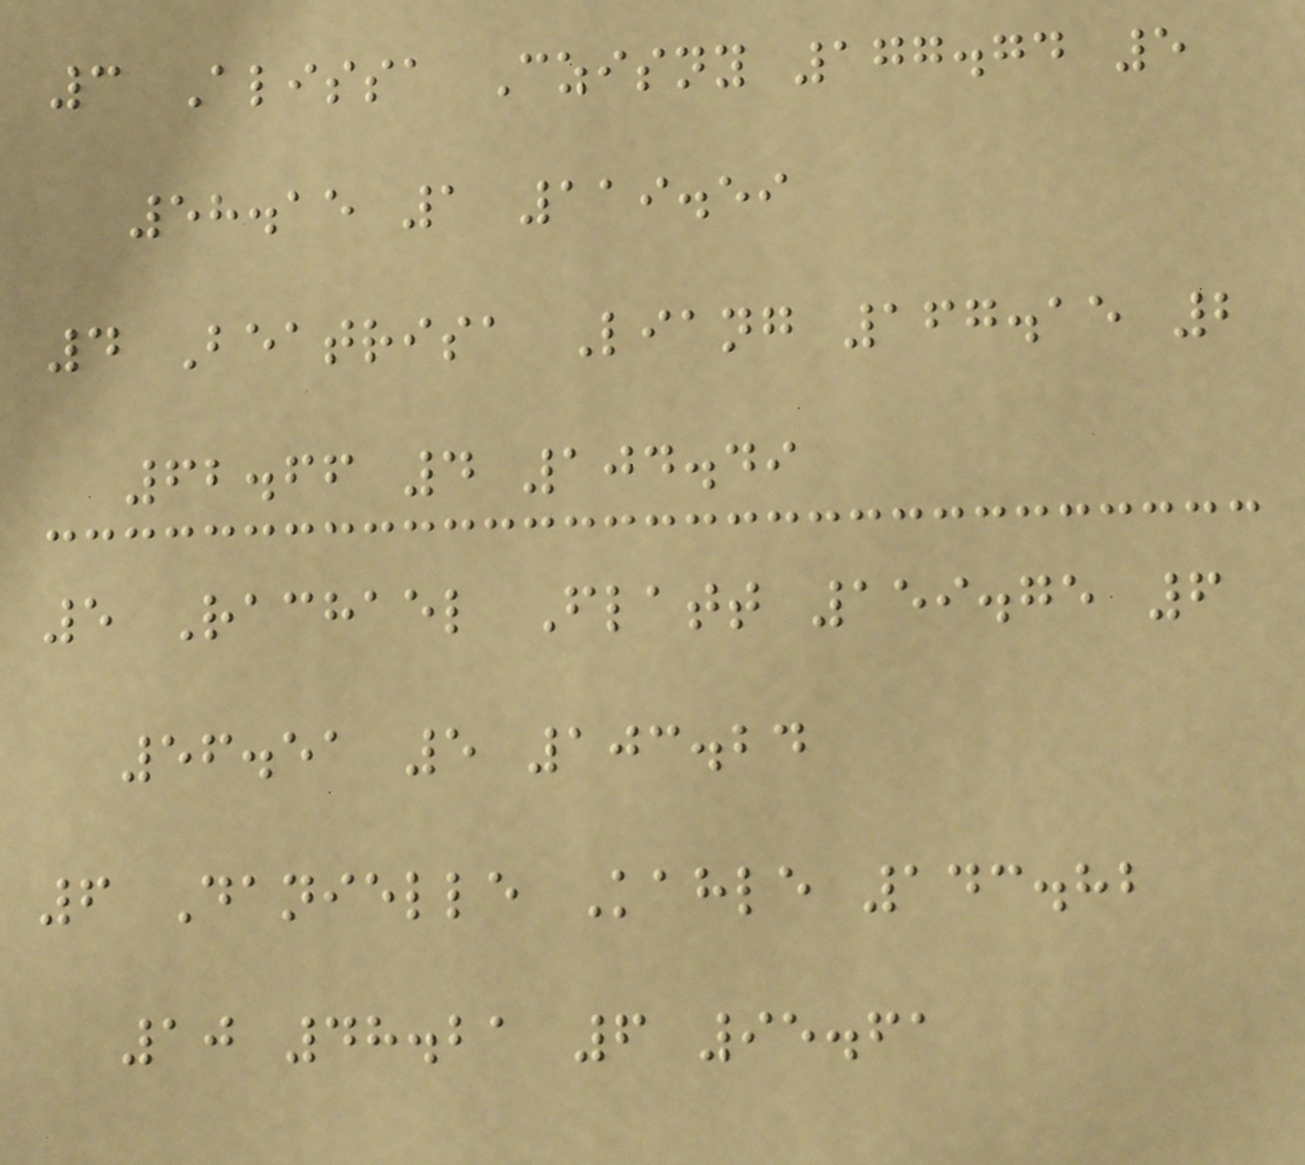3 Alissa Czisny 177.74 5
58.15 1 119.59
4 Beatrisa Liang 167.15 2
62.66 4 104.49
5 Rachael Flatt 159.75 6
56.51 5 103.24
6 Danielle Kahle 143.82
10 48.21 6 95.61
